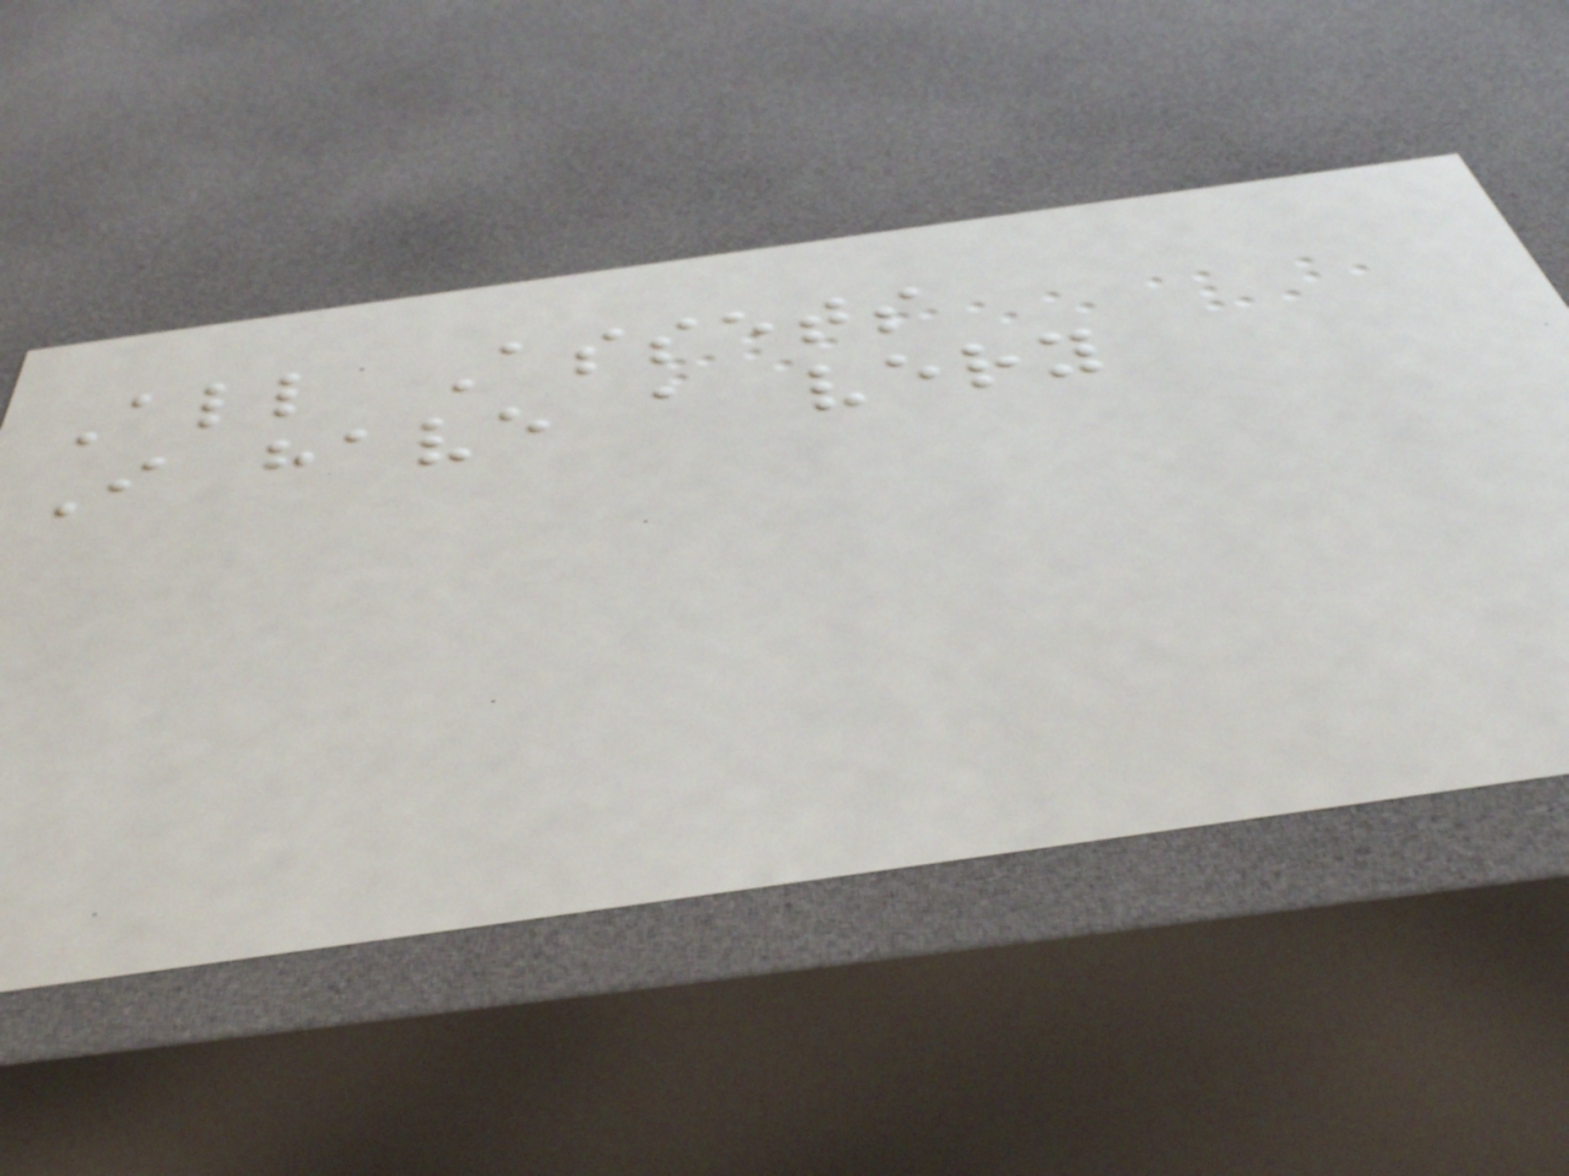All Assets
I have a very
